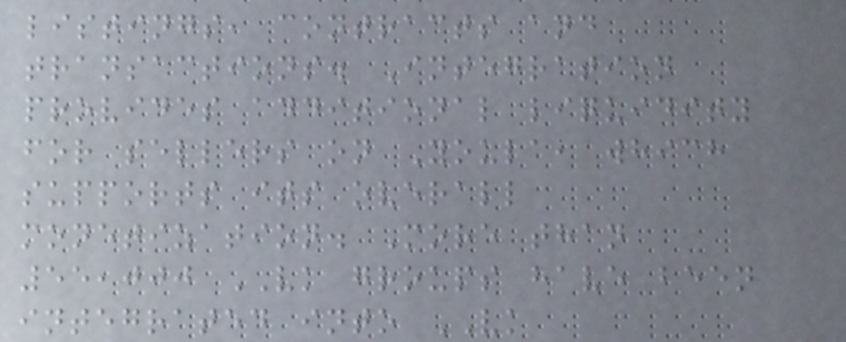listings, contracts and
transactions. Integration
provides additional liquidity
for sellers on Youla, which
supports its overall
monetization. More than
55,000 VK groups have been
integrated into VK
